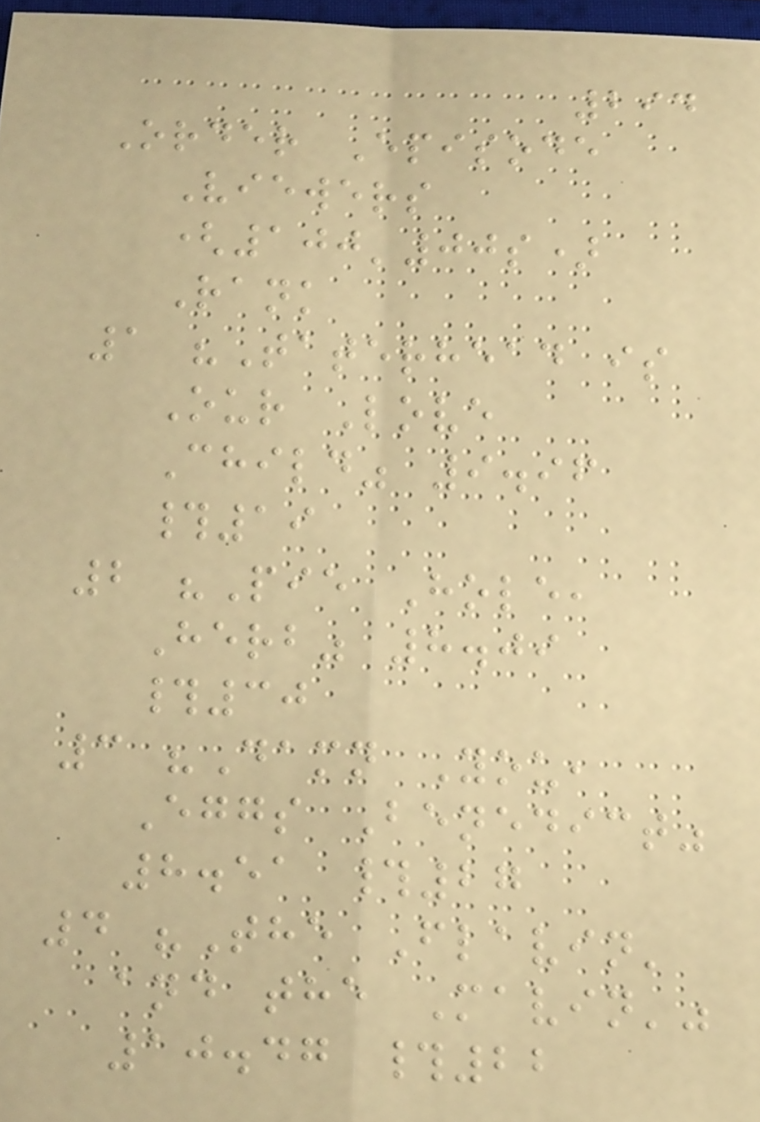294
Order Episode
Viewers
(100'00s)
Rank
1 "Taterhead is
Our Love
Child" 9.96
#19
2 "Pie Hole,
Herb" 8.09
#30
3 "Damn You,
Eggs Benedict"
8.51 #27
4 "The Flavin'
and the Mavin'"
10.47 #22
